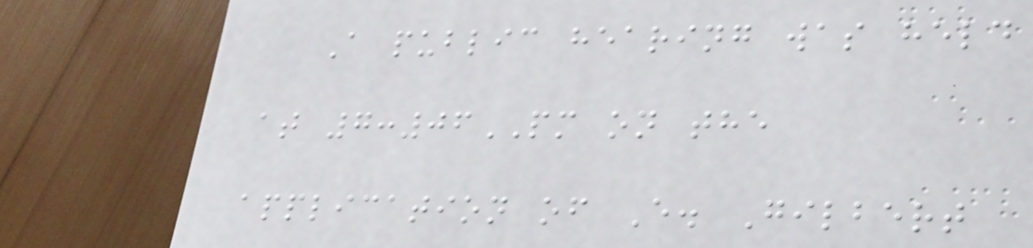A public hearing was held
at 7:06PM on the
application of E. Gilbert
